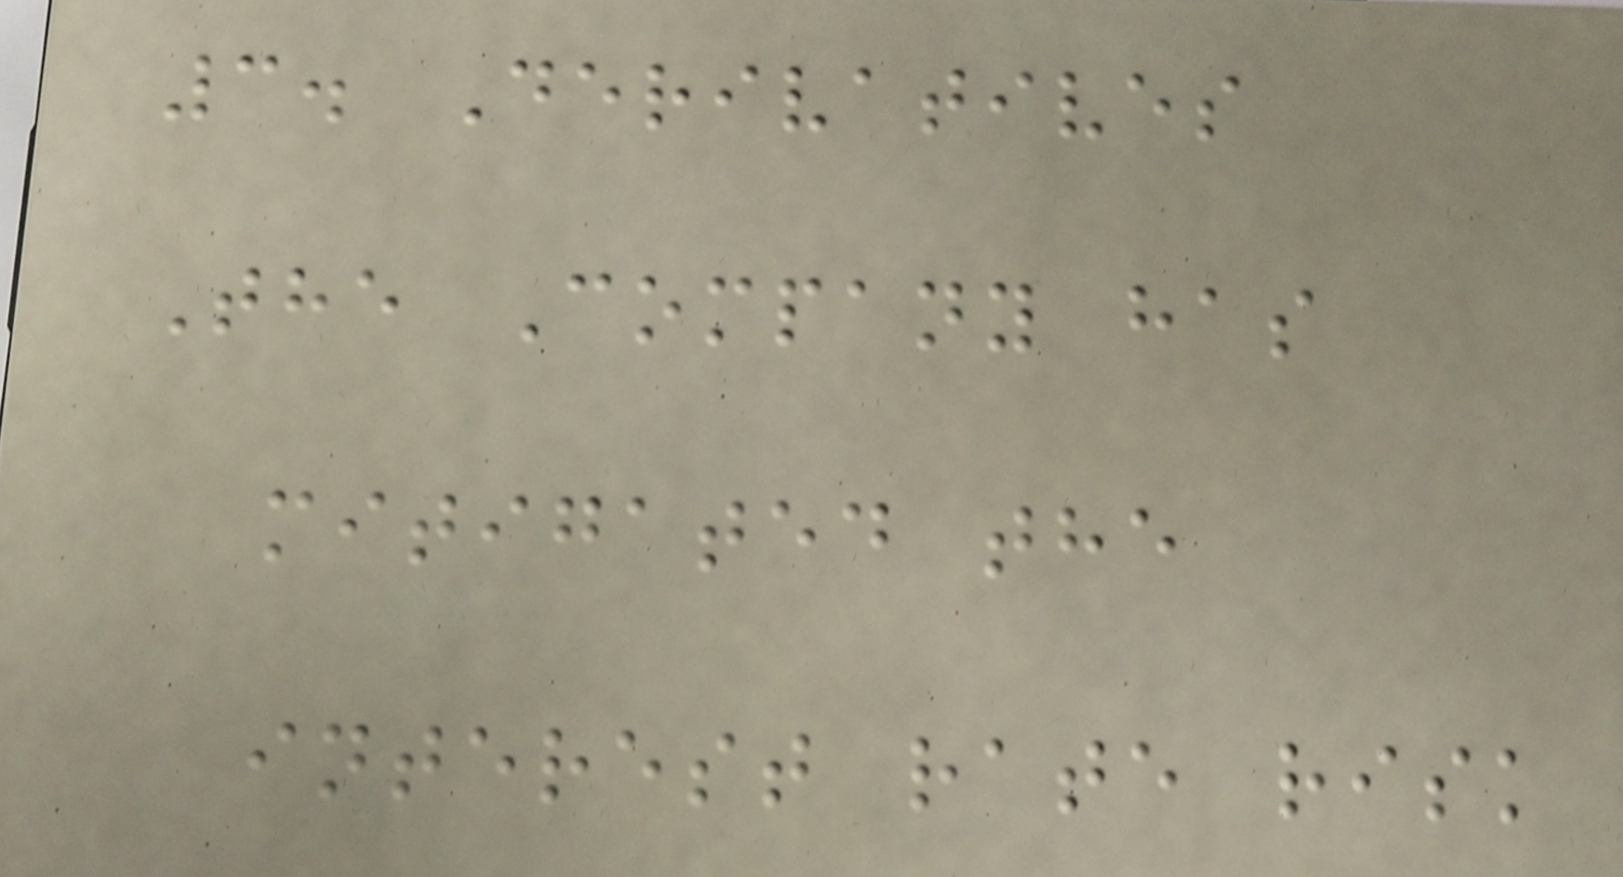3. Derivatives
The Company has
mitigated the
interest rate risk
